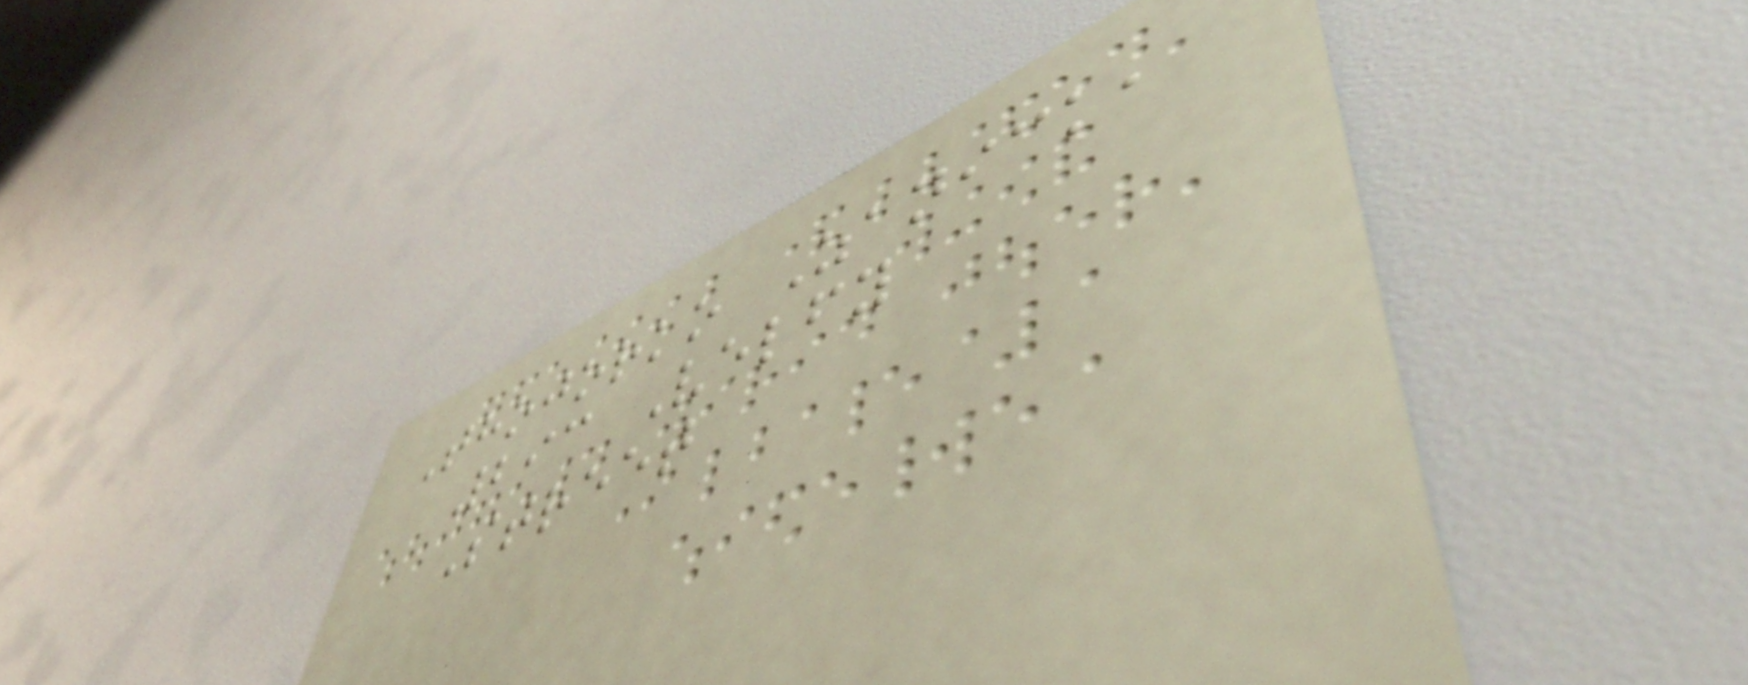Thojorko Zanick,
293 Velfy
Street
